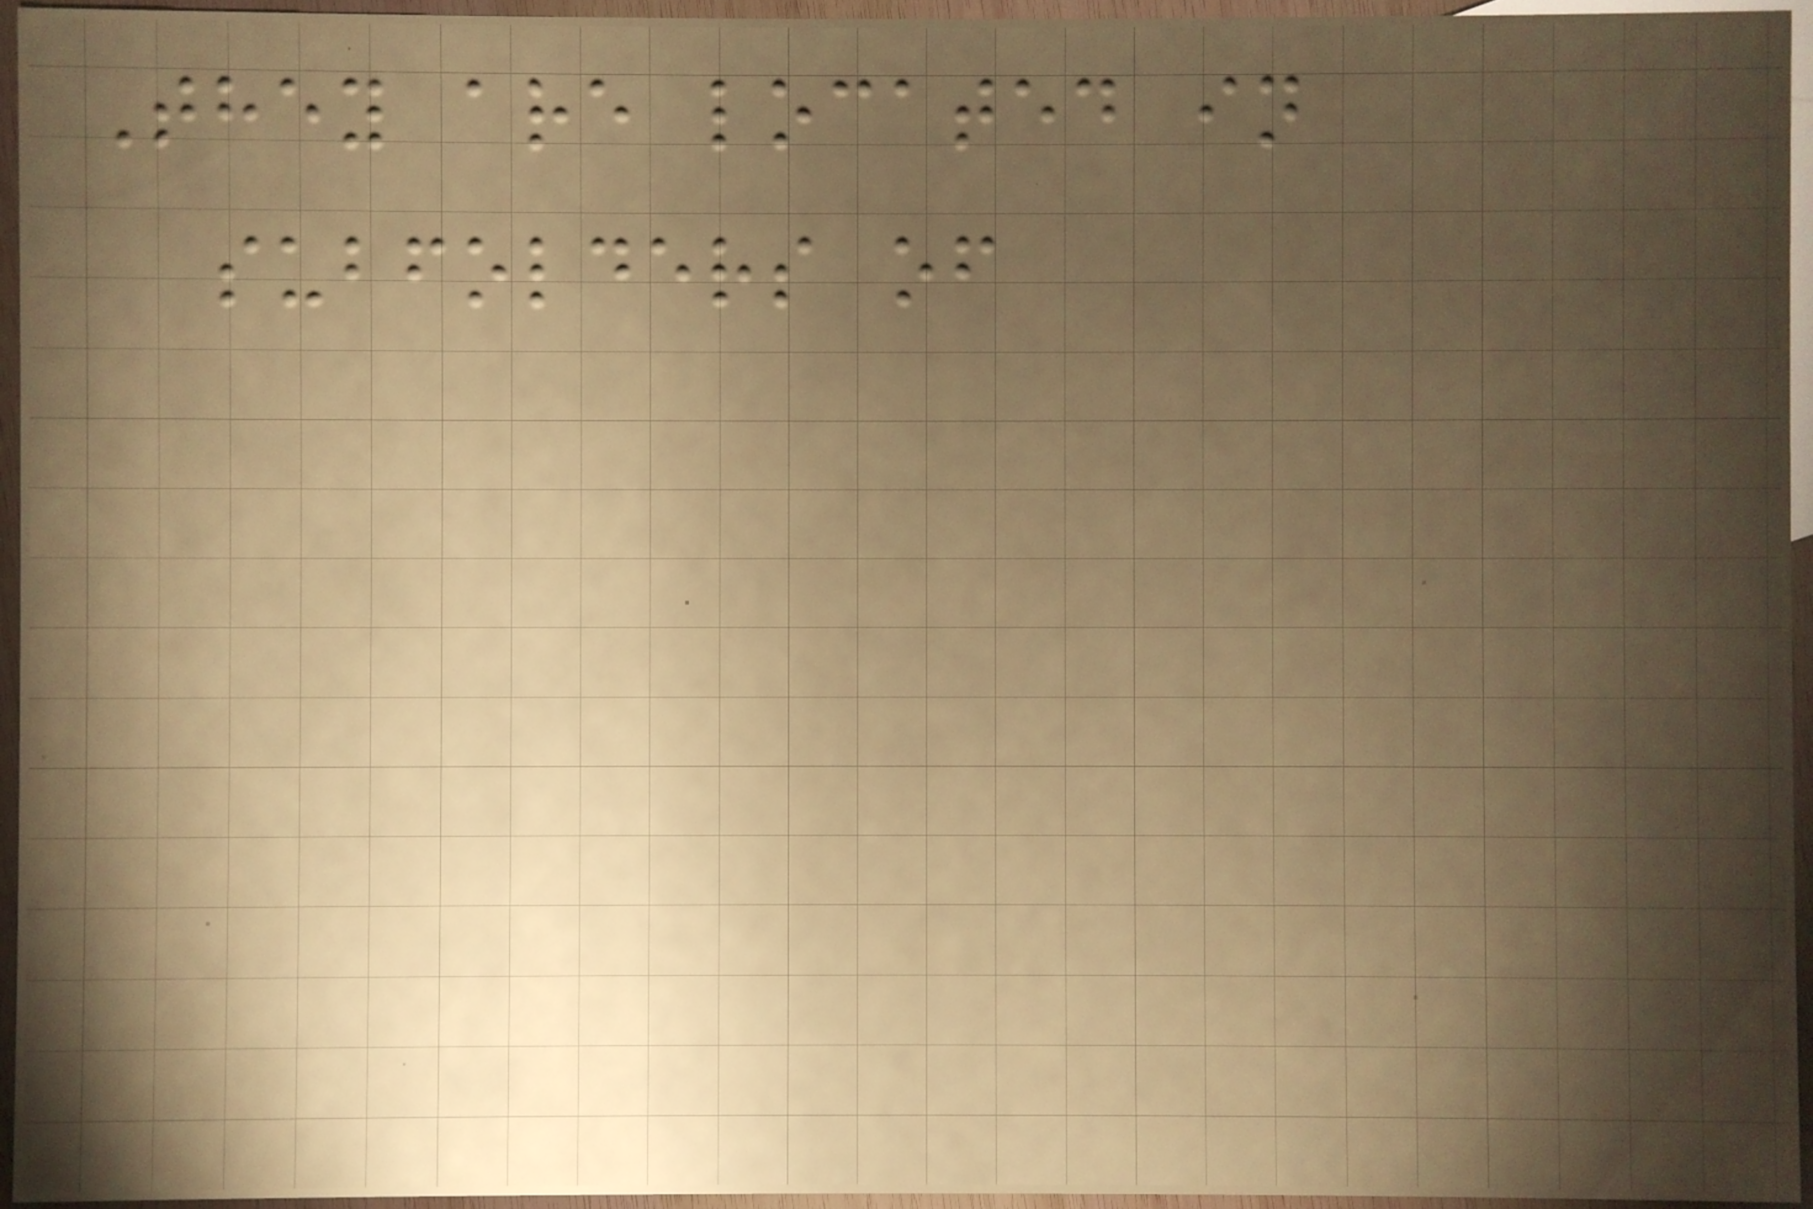They are located in
subfolders of
